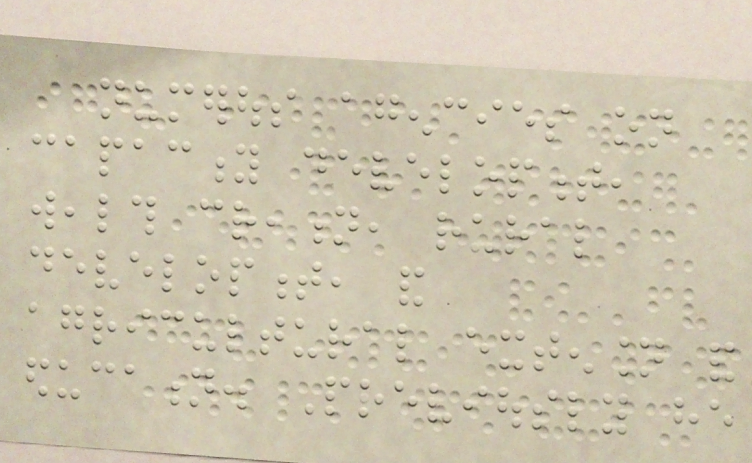numerous agencies on
capacity development,
wealth creation, rural
development, and
agricultural extension and
education. Previously he
